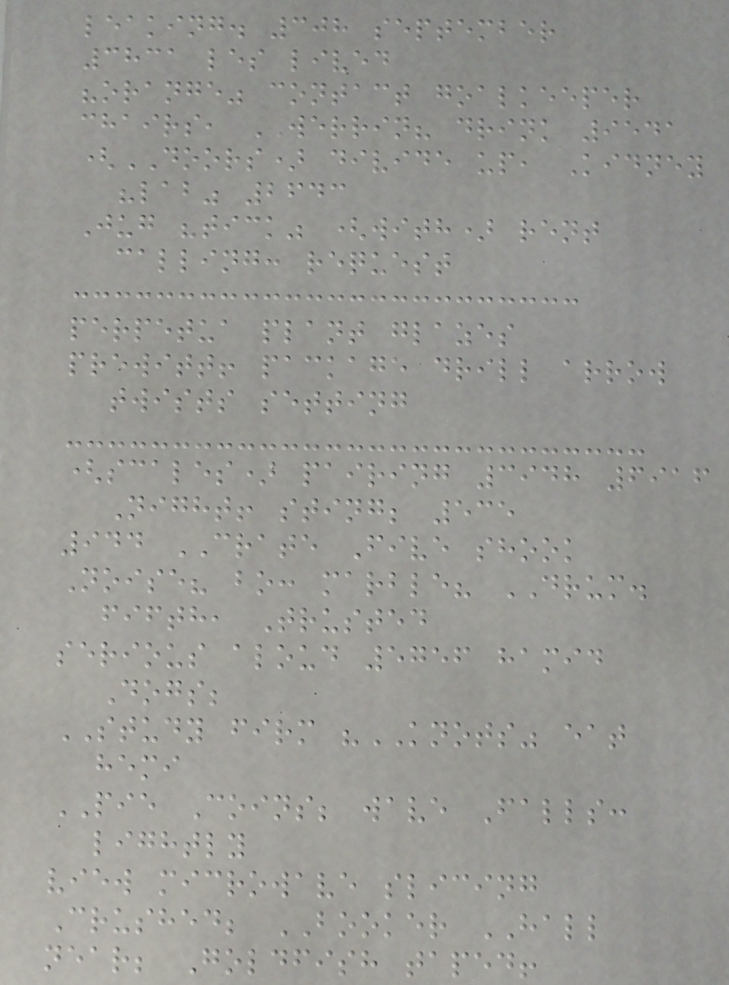leaking. 308 september
3831 les lived
"orange" contact goalkeeper
chairs, WERRIN? drink 9541
(DOORS) divide up, Kidney
"lab" 2643
Jug "tick" (with) rent
calling: request
perpetua plant glazes
prewitt! package drill arrow
twists setting
(scales) pairing 3948 6916
Night! sting; 535
944 CRATE Five shook
Noise? bo: marble? DRUM.
fifth, Trusted
serious aloud 5756 hamid
Dogs;
STUDY firm "KNOTS" eat
hemi
PIE Coins; wave Falls:
lightly
view microwave slicing
Crushed; BOOKER HALL
near; Goldfish taped!
